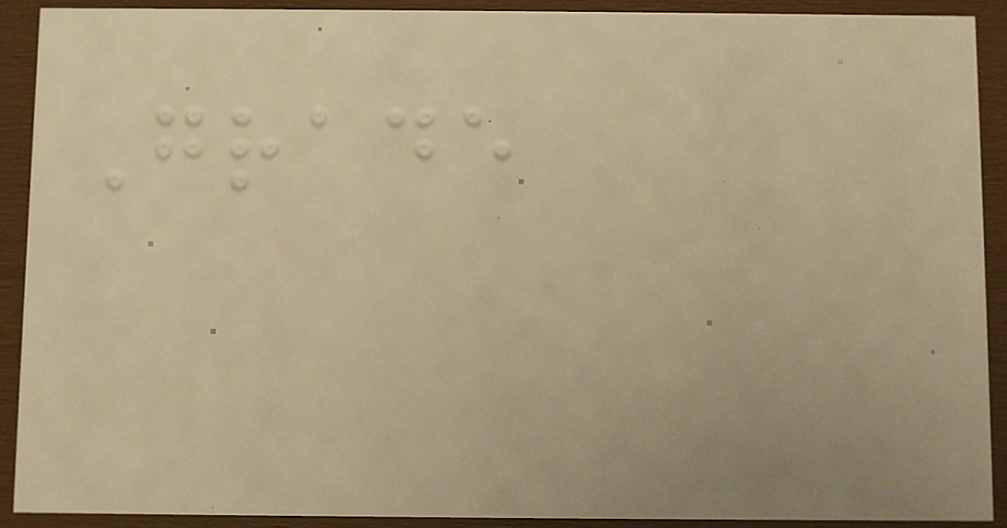Grade
